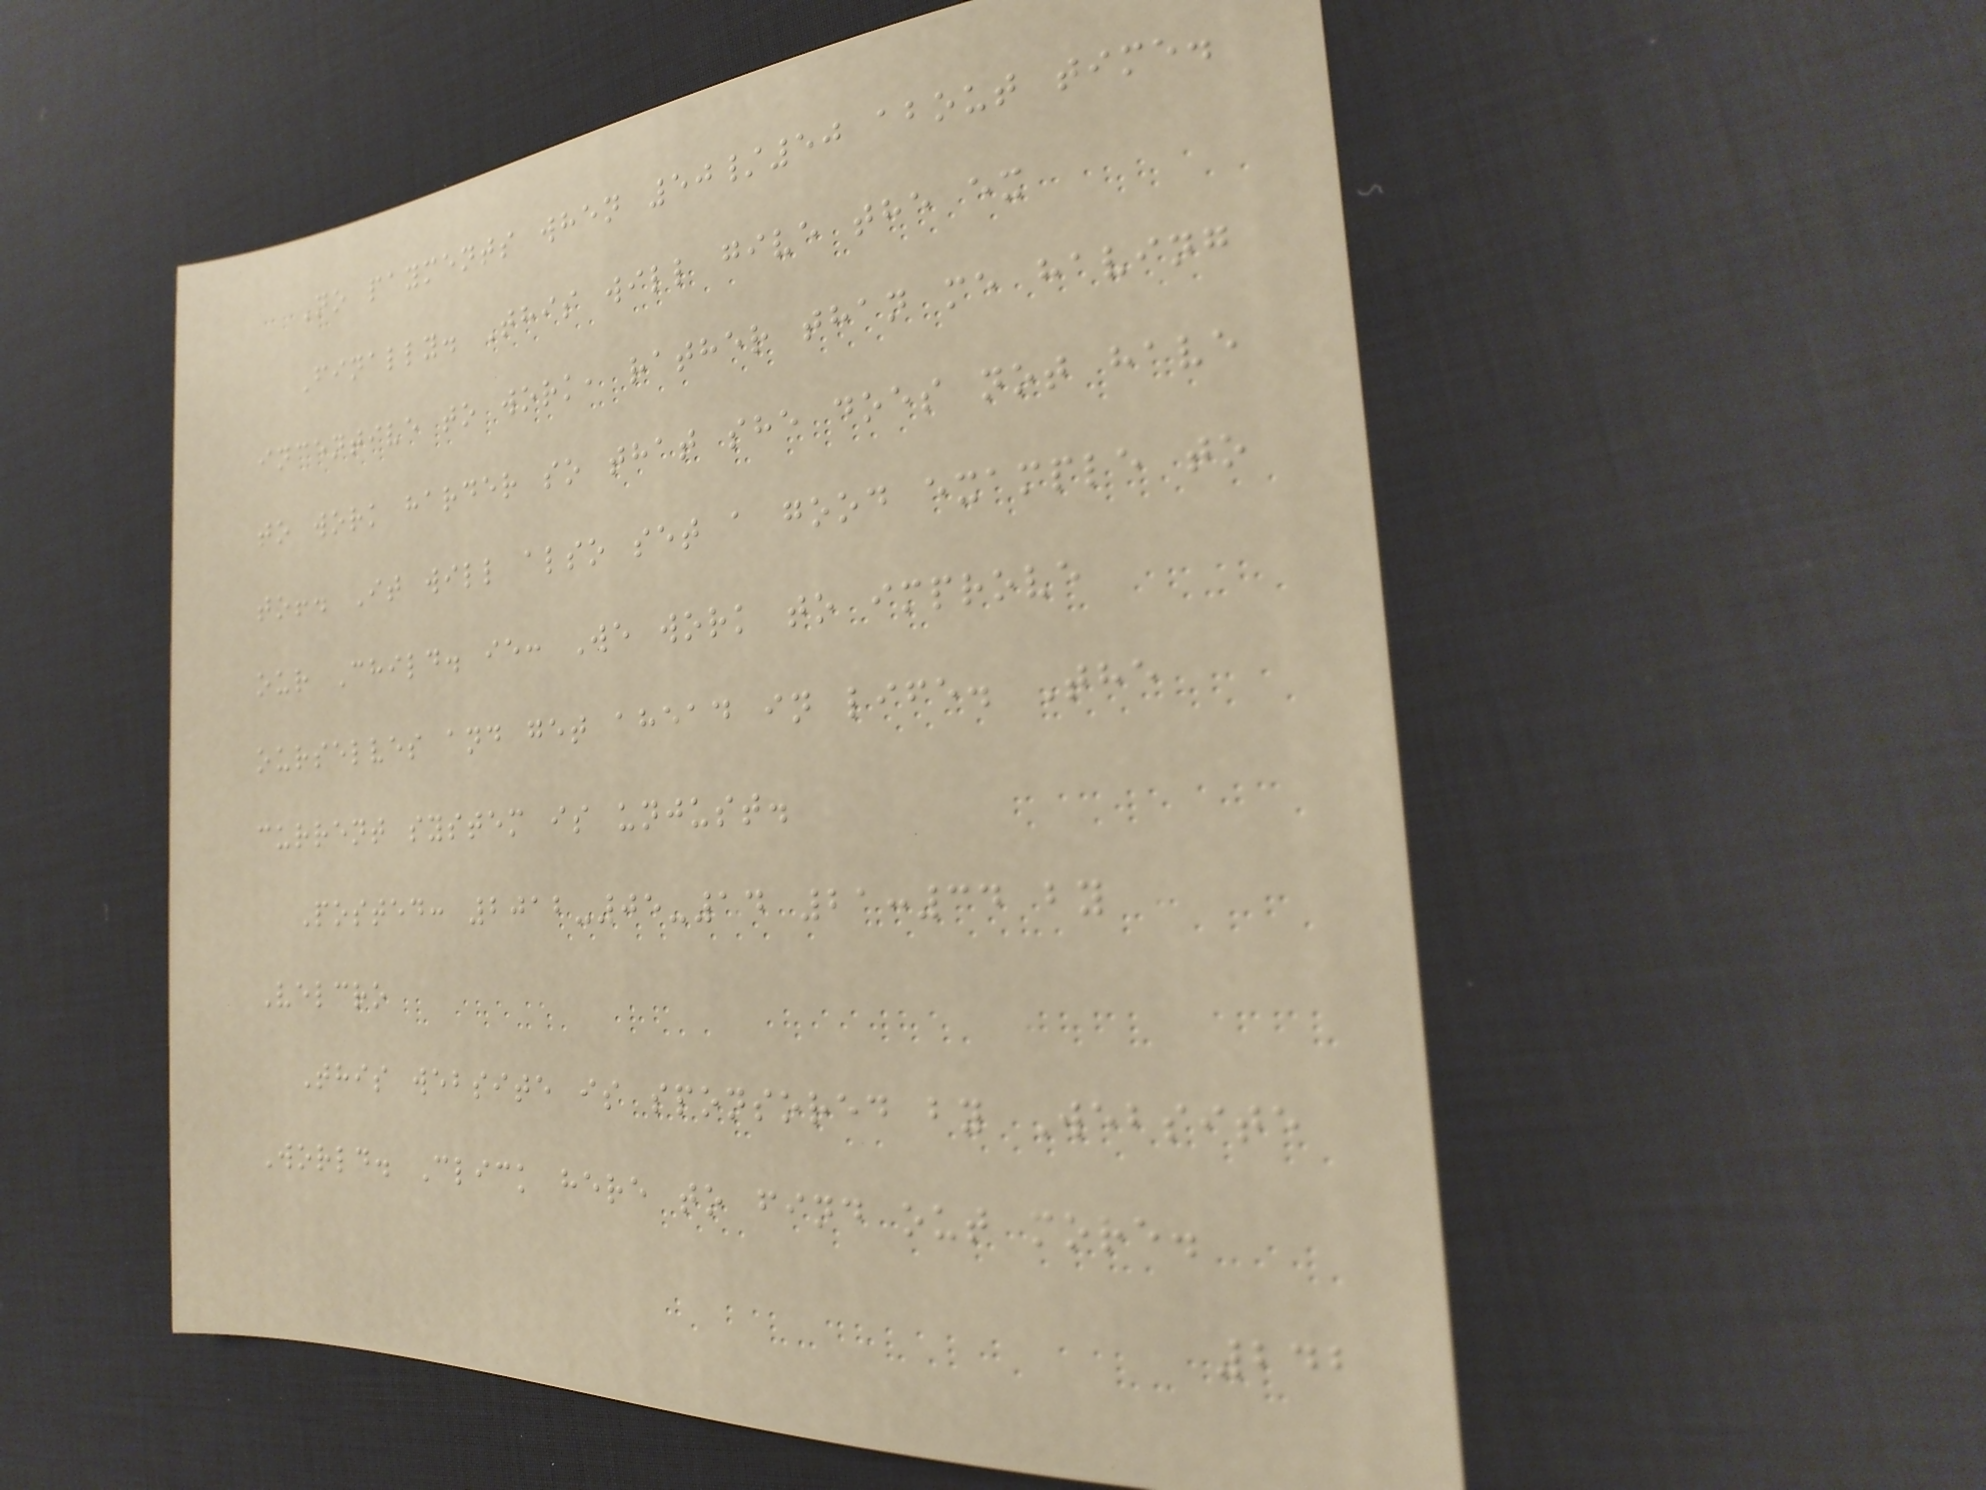No payments when 50/50 about time.
Finally. This will give the ex
incentive to work, rather than me having
to work harder so that she does not have
to!. It will also set a good example to
our Child. ie: We work to improve
ourselves and get ahead in life. The
current system is unjust.
Posted: 2012-05-14 21:34 by
Velcro
This website is sponsored by Website
World. Click here to find out more.
242
